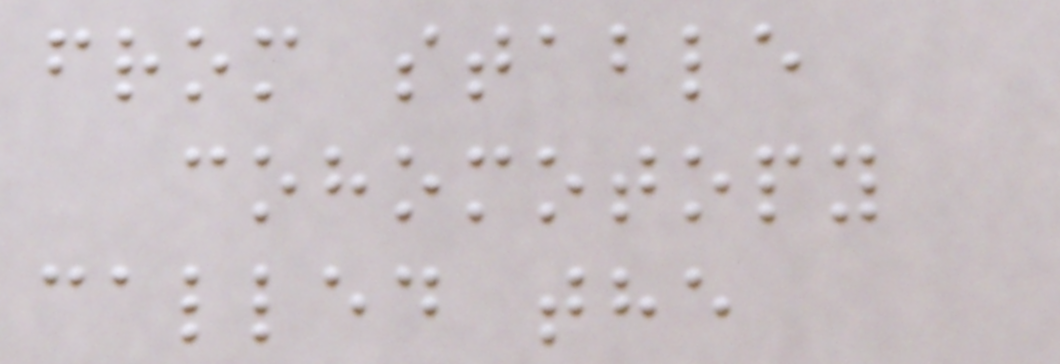from stable
cohomotopy
called the
